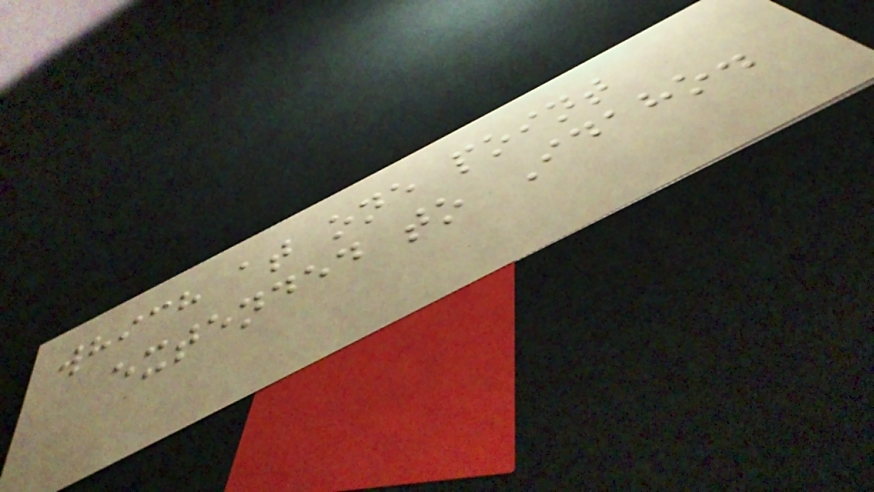which at one point
extended to Idaho.
